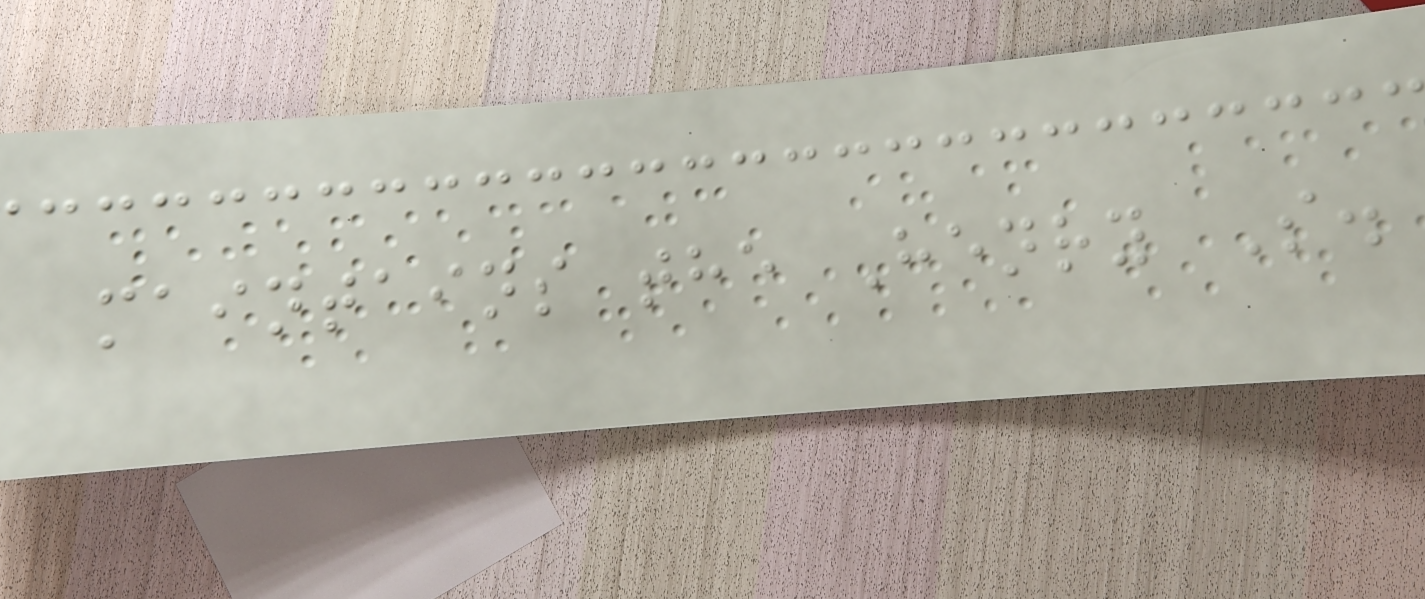maintains the Henry S.
